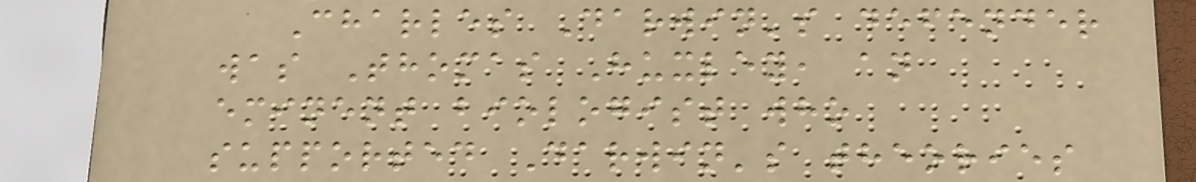Charles Darwin's defender
was Thomas Huxley, an
eminent biologist who
supported Darwin's theories
